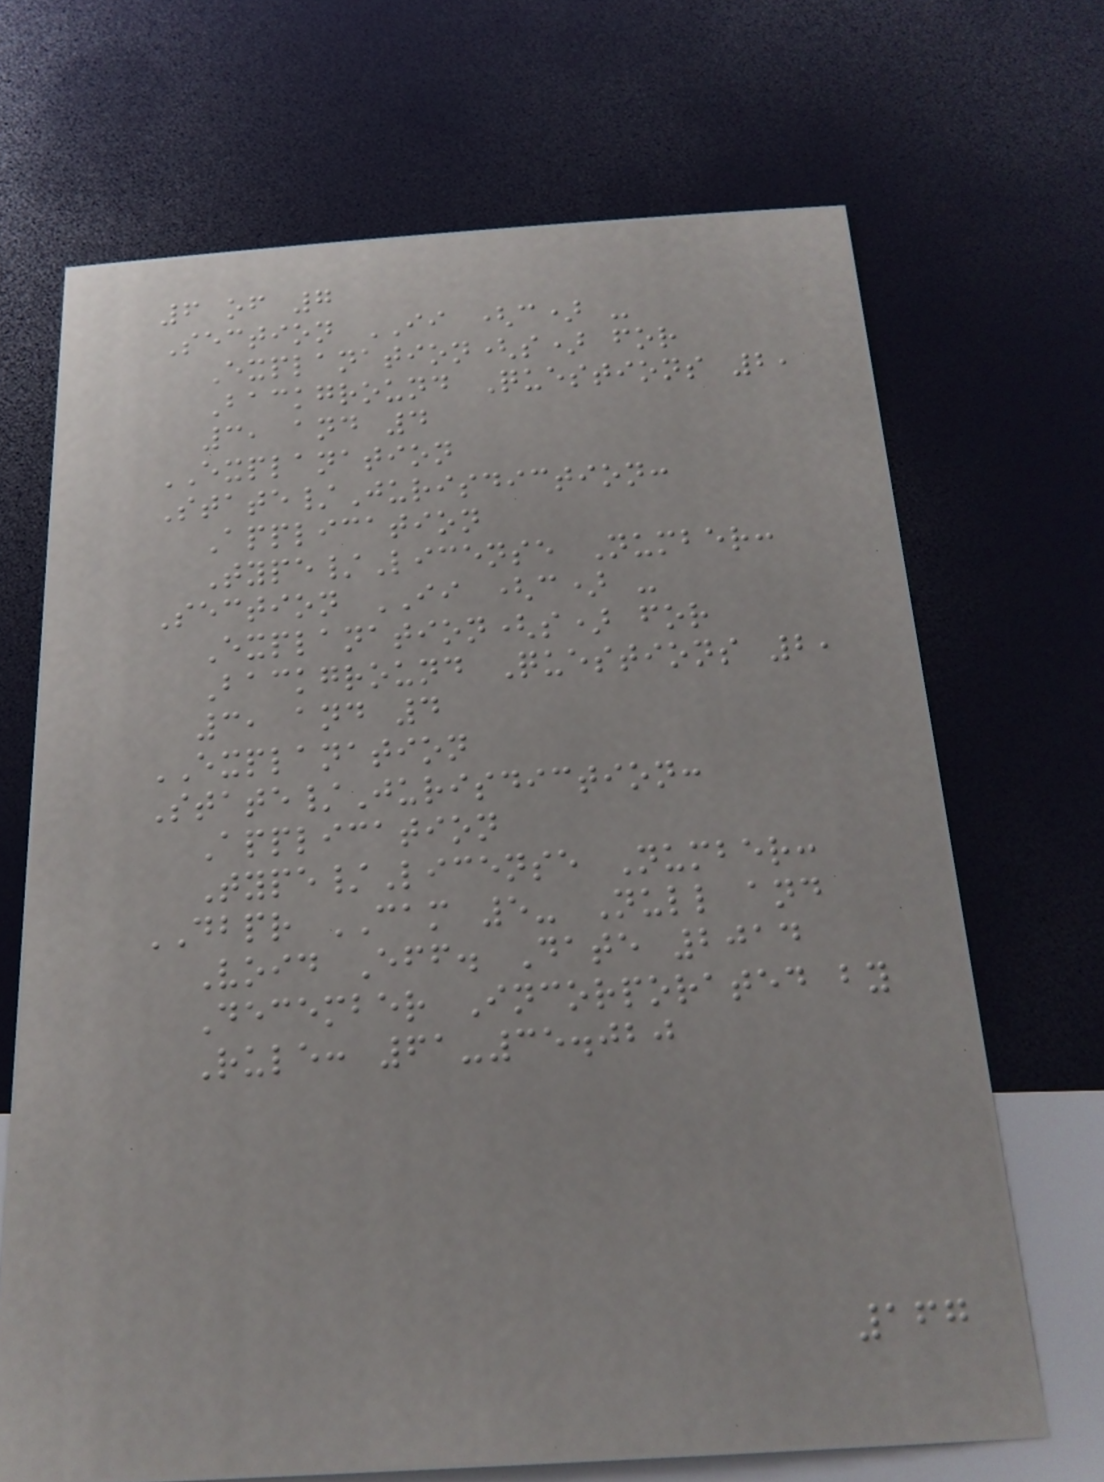6 of 7
Section II (c) -
Explanation(s) for
Background Questions 2,
3, and 4
EXPLANATION
State/Jurisdiction:
Application
Type/License Number:
Section II (c) -
Explanation(s) for
Background Questions 2,
3, and 4
EXPLANATION
State/Jurisdiction:
Application
Type/License Number:
DBPR CAM 5- Null and
Void Eff. Date 2014
December Incorporated by
Rule: 61-35.020
167
